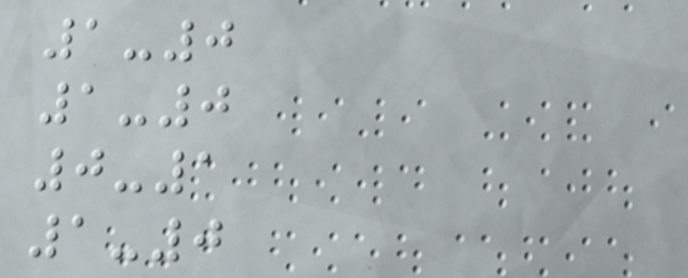1-0
1-0
0-1
1-0
